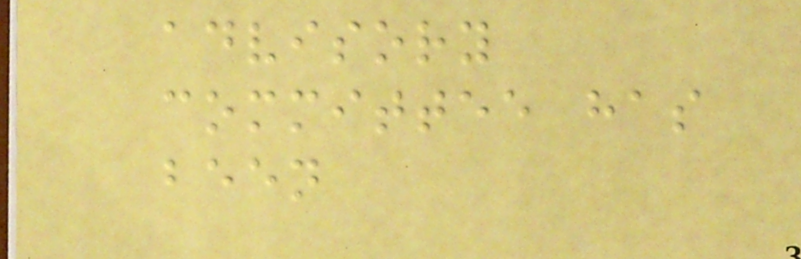advisory
committee has
been
